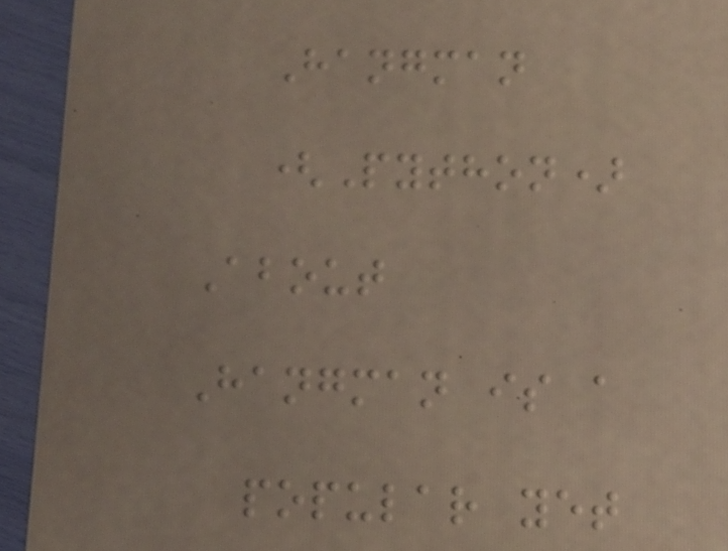Hangman
(Python)
About
Hangman is a
popular yet
